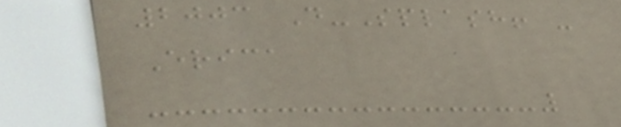2003 D-Splash! -
Erica
